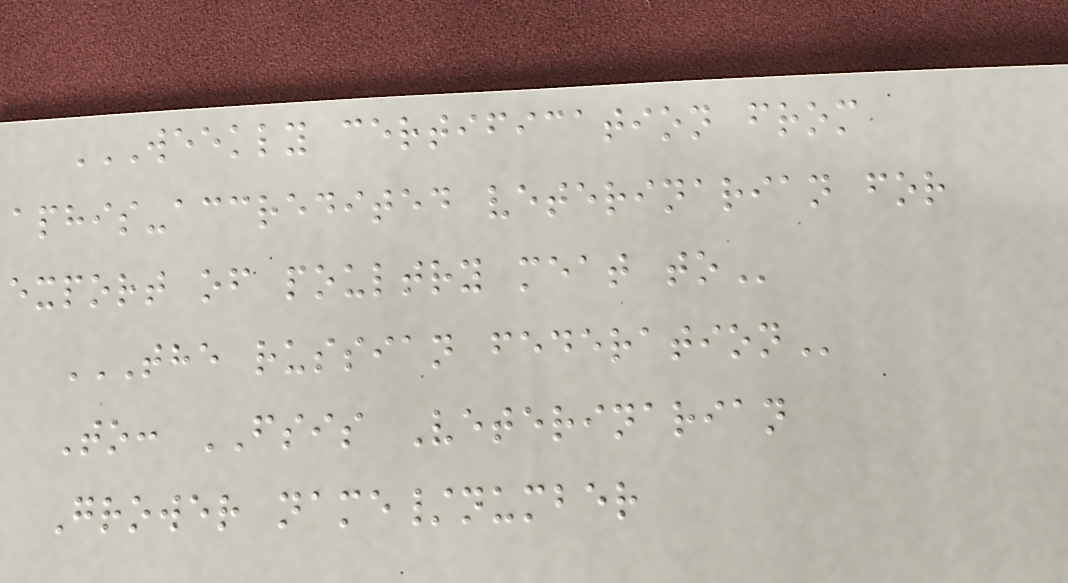WEEKLY CERTIFICATION FROM
APHIS-ACCREDITED VETERINARIAN FOR
EXPORT OF POULTRY MEAT TO
THE RUSSIAN FEDERATION
To: FSIS Veterinarian
Grower name/number
